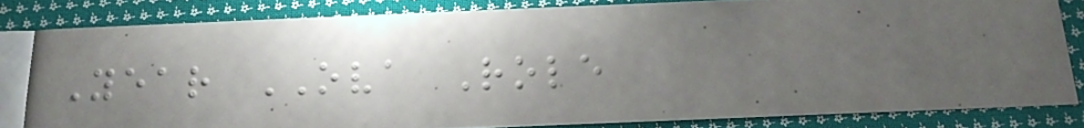Year OVA Role
